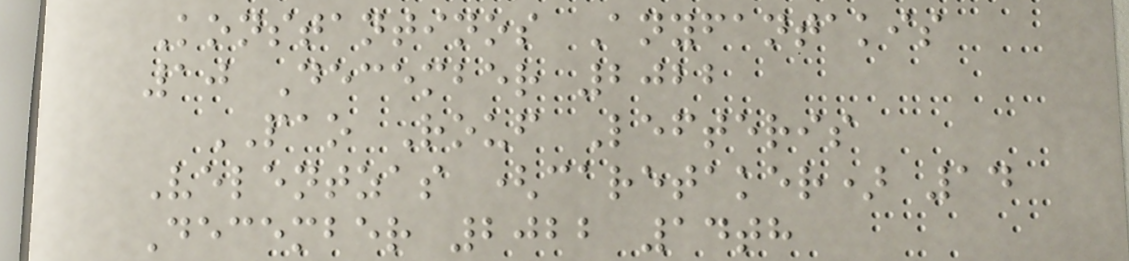Konstantinos Anyfantakis
10 December 2022
PAO Rouf Lefteris
Velentzas (caretaker) 14
December 2022 14th
